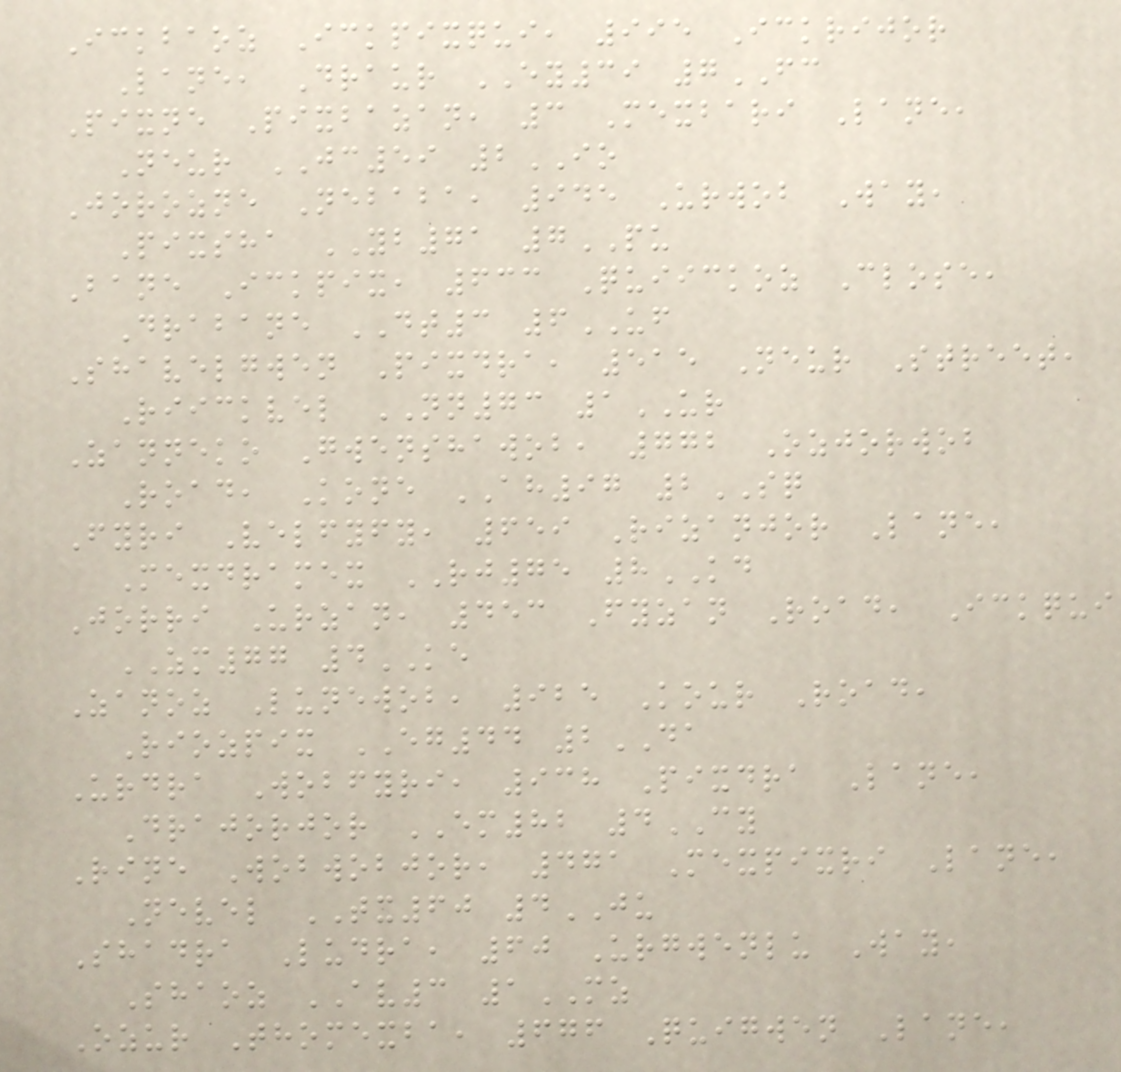Ickbaoz Ickpixqui, 995 Ickrijor
Lane, Draur EY39 7FC
Pixne Pixbazan, 3 Mexbari Lane,
Neur JC59 2IO
Jorozne Nebaba, 945 Urwob Way,
Pixsha YB71 7PU
Bane Ickpix, 633 Quiickoz Close,
Drabane DT3 6UF
Shavelgwen Pixdra, 515 Neur Street,
Riickvel NN73 1UR
Zanneko Gwenshawob, 772 Ozjorwob
Road, Kone AH97 2SQ
Fyri Velfyfy, 659 Rizanjor Lane,
Mexdramex RJ75 8KD
Jorri Urzan, 453 Fyzan Road, Ickqui
ZM77 4KE
Zanoz Lunewob, 925 Kour Road,
Riozpix EG44 2DA
Urdra Wobfyri, 938 Pixdra Lane,
Drajorjor EM82 4CY
Rine Wobwobjor, 471 Mexpixri Lane,
Nevel TX60 4JU
Shadra Ludra, 60 Urgwenlu Way,
Shaoz AV3 1MZ
Ozur Thomexba, 676 Quigwen Lane,
